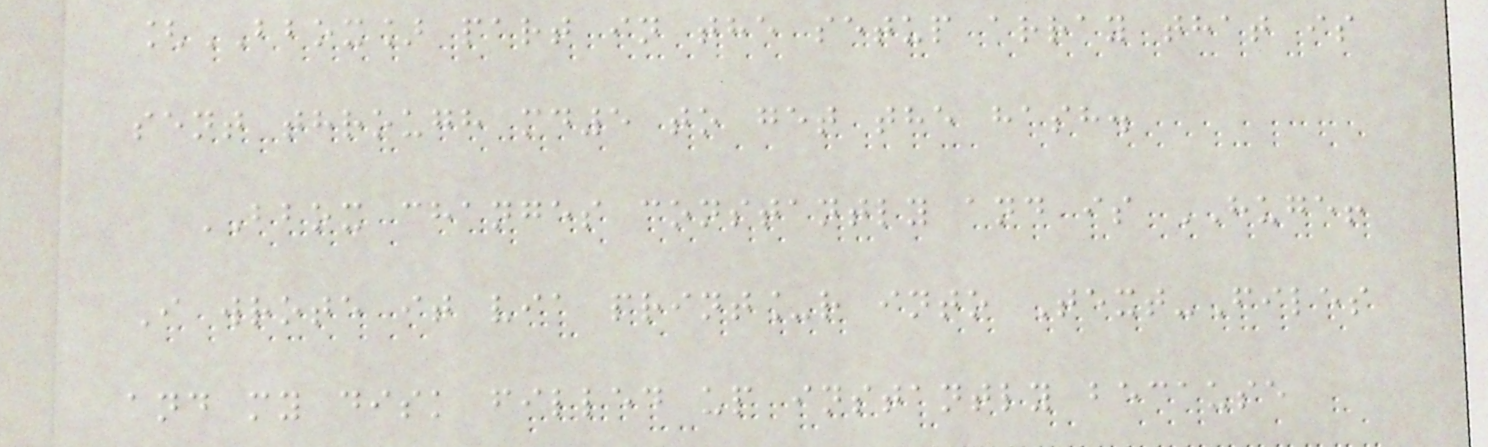[BBOX] part in the setup array that is
sent through md5 to get the hash.
BBOX changes constantly and is HUGE!
I wrote it via print_r into Text-Files
and my disk filled up instantly because
